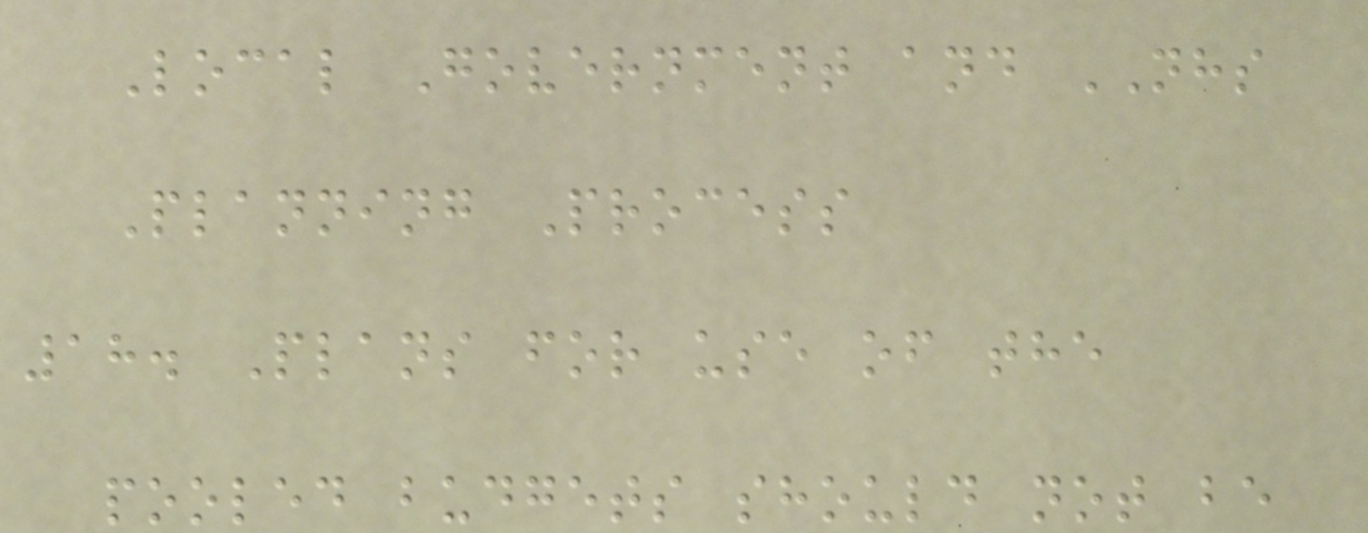Local Government and NHS
Planning Process
18. Plans for use of the
pooled budgets should not be
